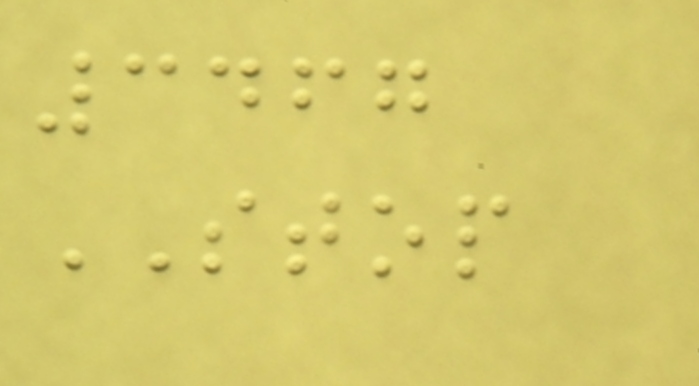3467
STOP
